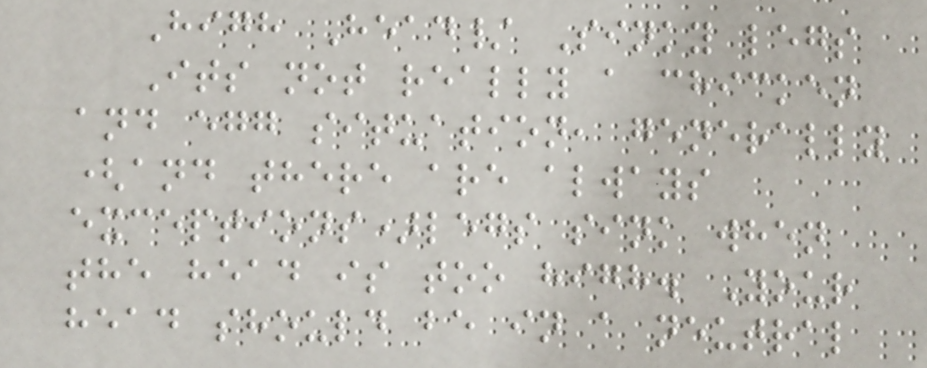High Head/ Sinky legs
Its not really a chicken
and egg situation, generally
(and there are always
exceptions)legs sink when
the head is too high. Your
head should be in a neutral
